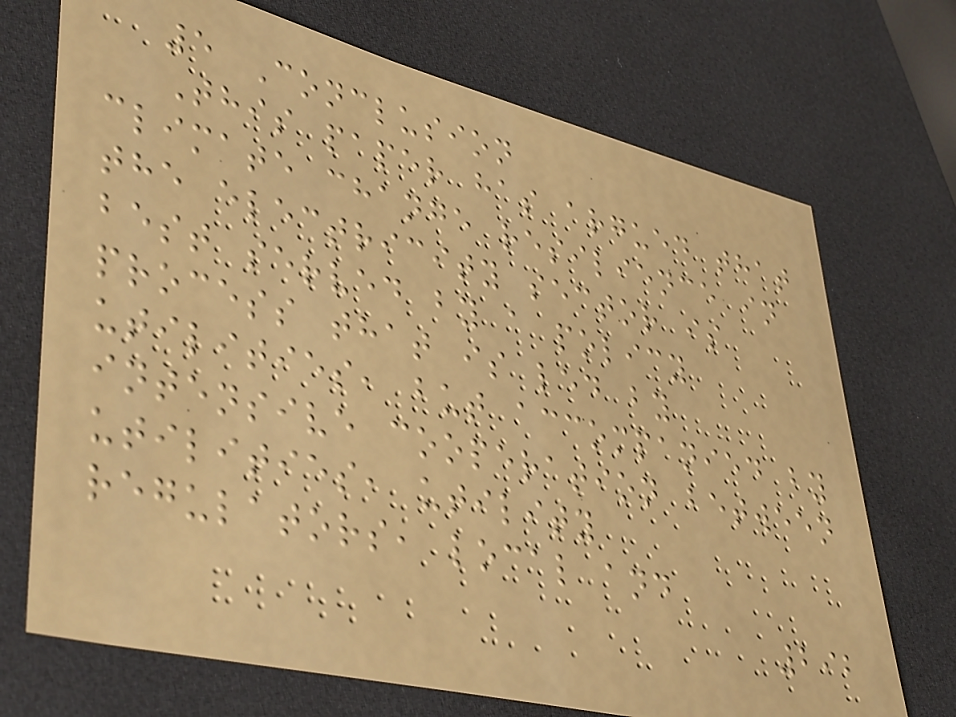5 Conclusion
This paper has argued that
climate change resilience in
the electricity sector is
best served by a policy
process that is led by
utilities, but accompanied by
intensive cooperation between
utilities, utility
regulators, local and
292
